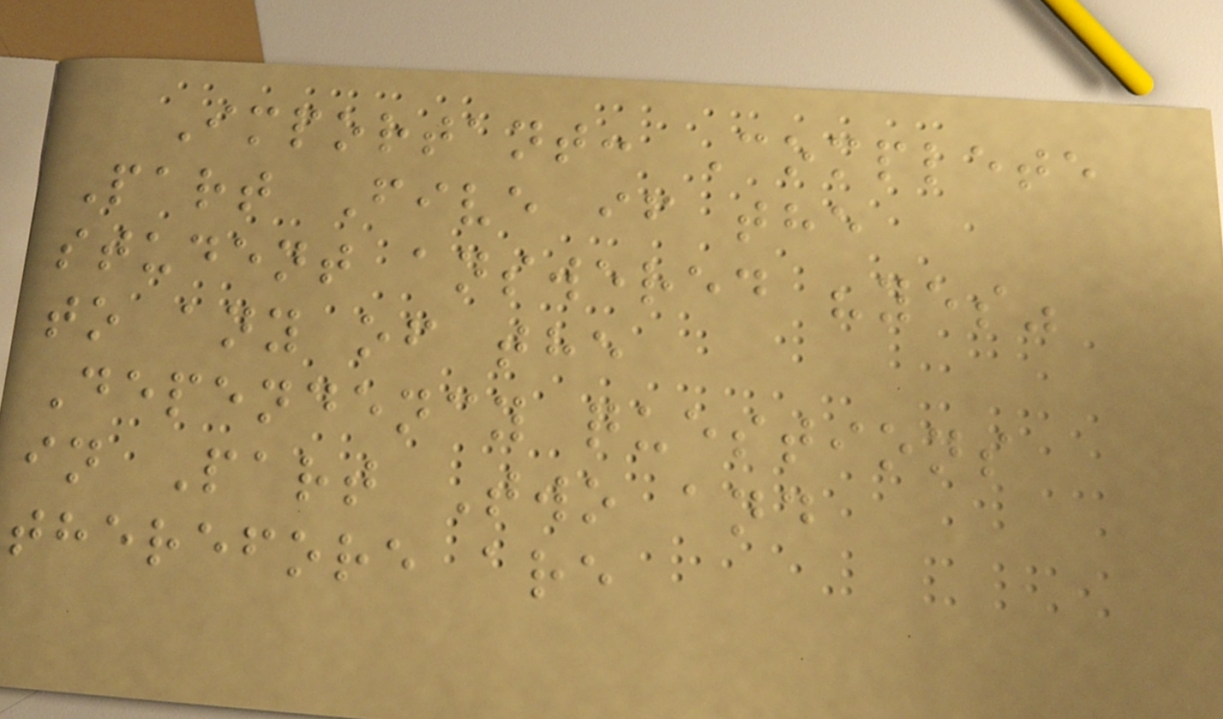Important: Complete
Part Five if the
student answered "yes"
to any of the
Dependency questions
in Part Two and
therefore are
